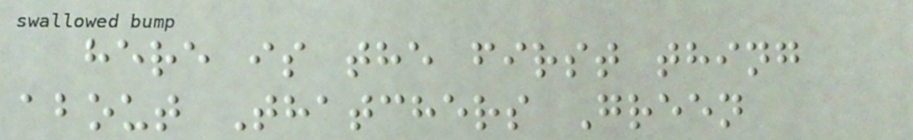here is the first thing
about Thatchers Green
